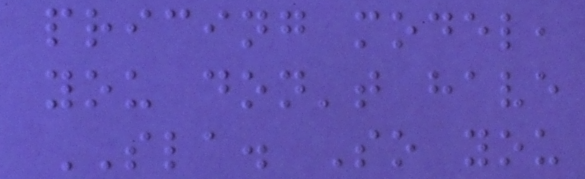pricing model,
you don't have
SLA. So you
